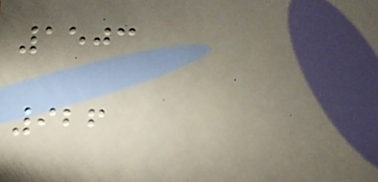1503
926
